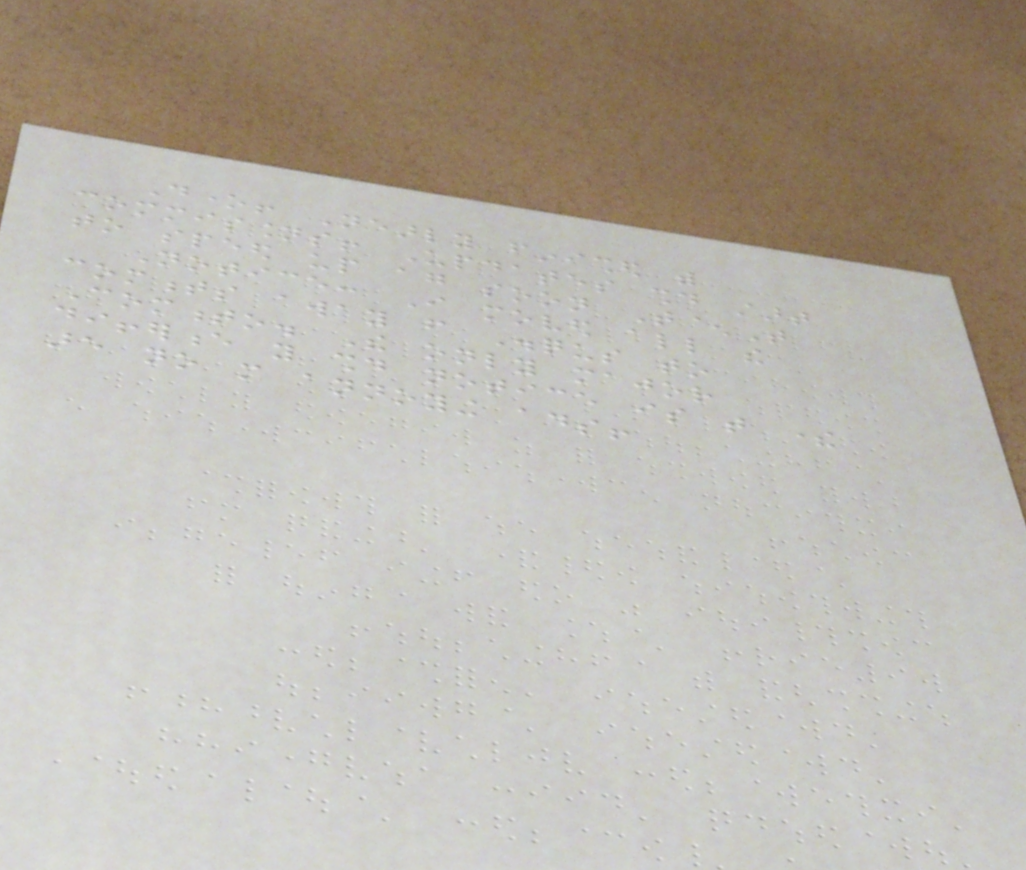Done! Nearly finished with
commissions! Updates should start
to speed up again soon T^T
Notice: I moved all the
comments away from Disqus to
Commento. The only major
difference you should notice is that there
are no more annoying ads!
